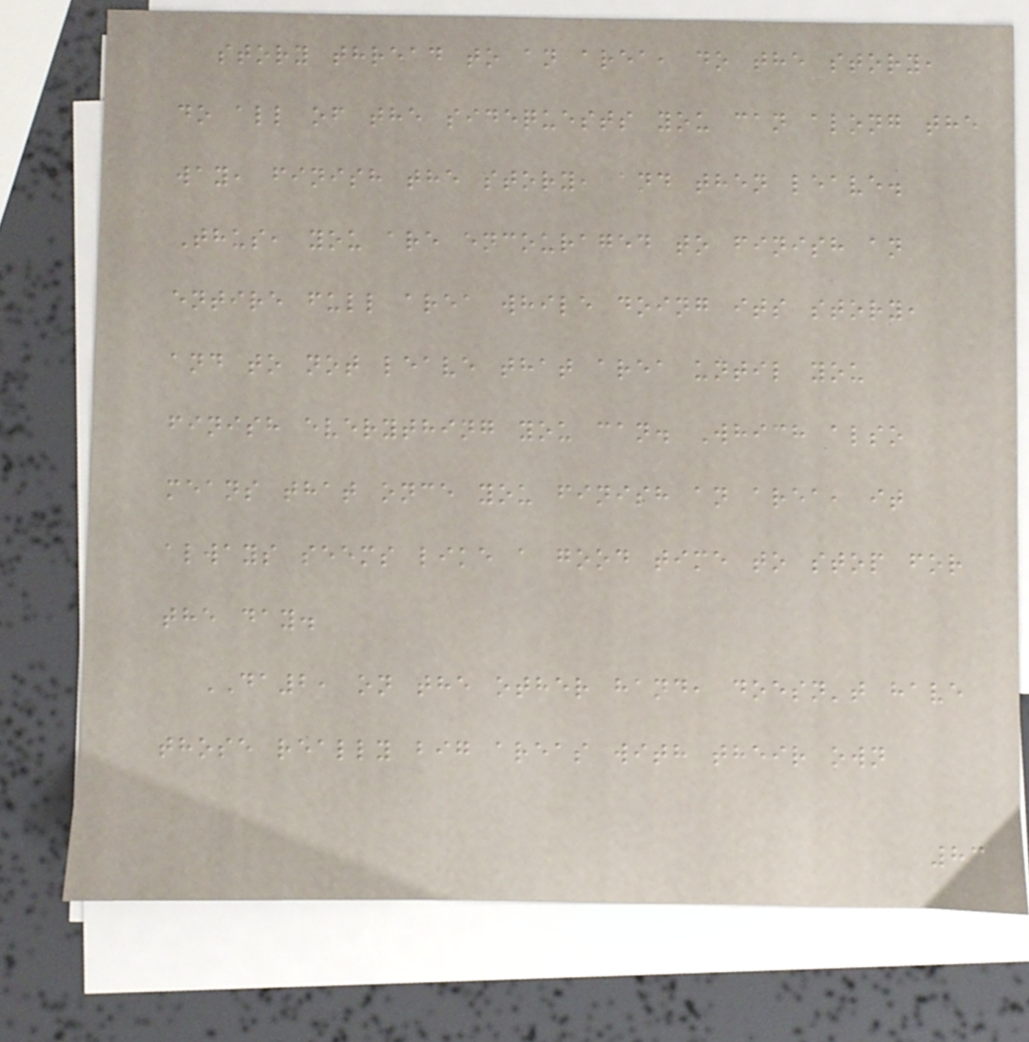story thread to an area, do the story,
do all of the sidequests you can along the
way, finish the story, and then leave.
Thus, you are encouraged to finish an
entire full area while doing its story,
and to not leave that area until you
finish everything you can. Which also
means that once you finish an area, it
always seems like a good time to stop for
the day.
DA2, on the other hand, doesn't have
those really big areas with their own
83
